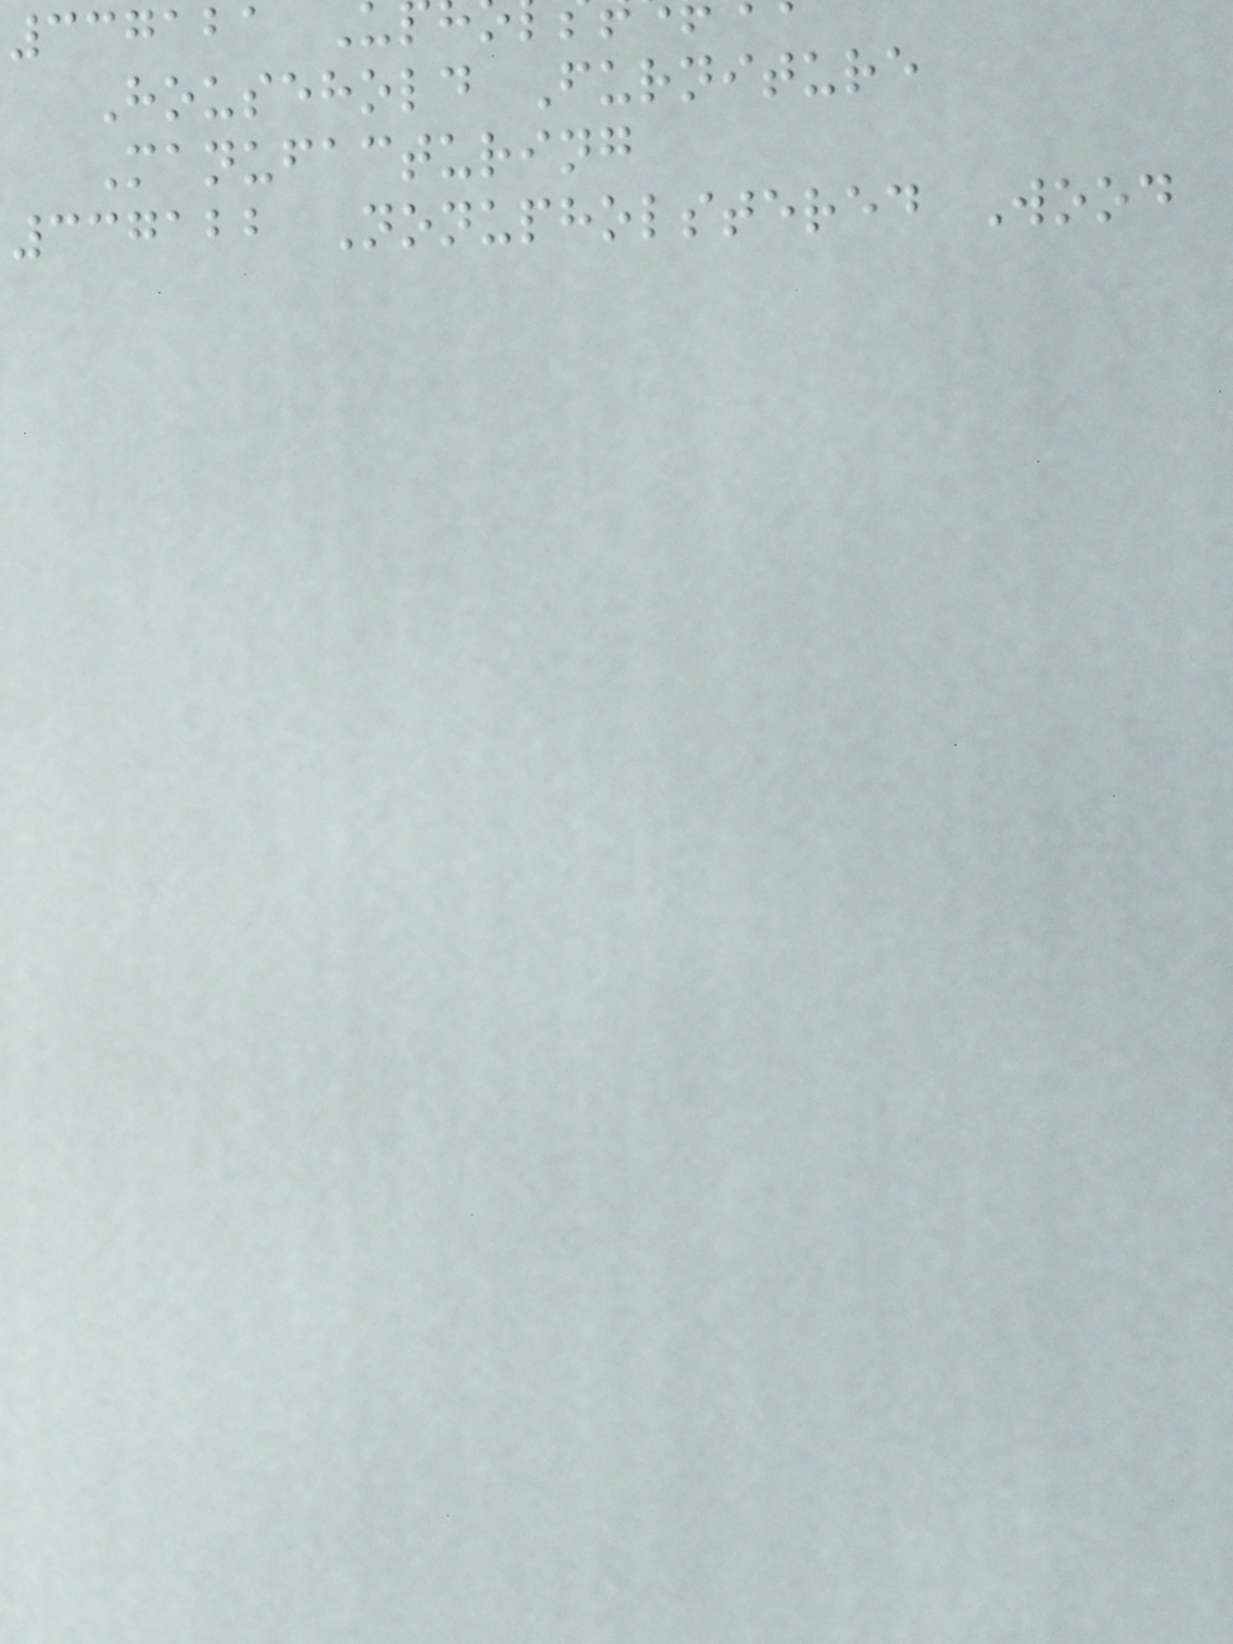337121
Household Furniture
Manufacturing
337122 Nonupholstered Wood
